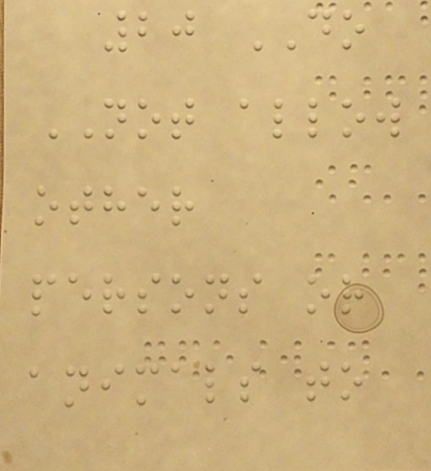20 DO
NOT allow
other
persons or
animals to
